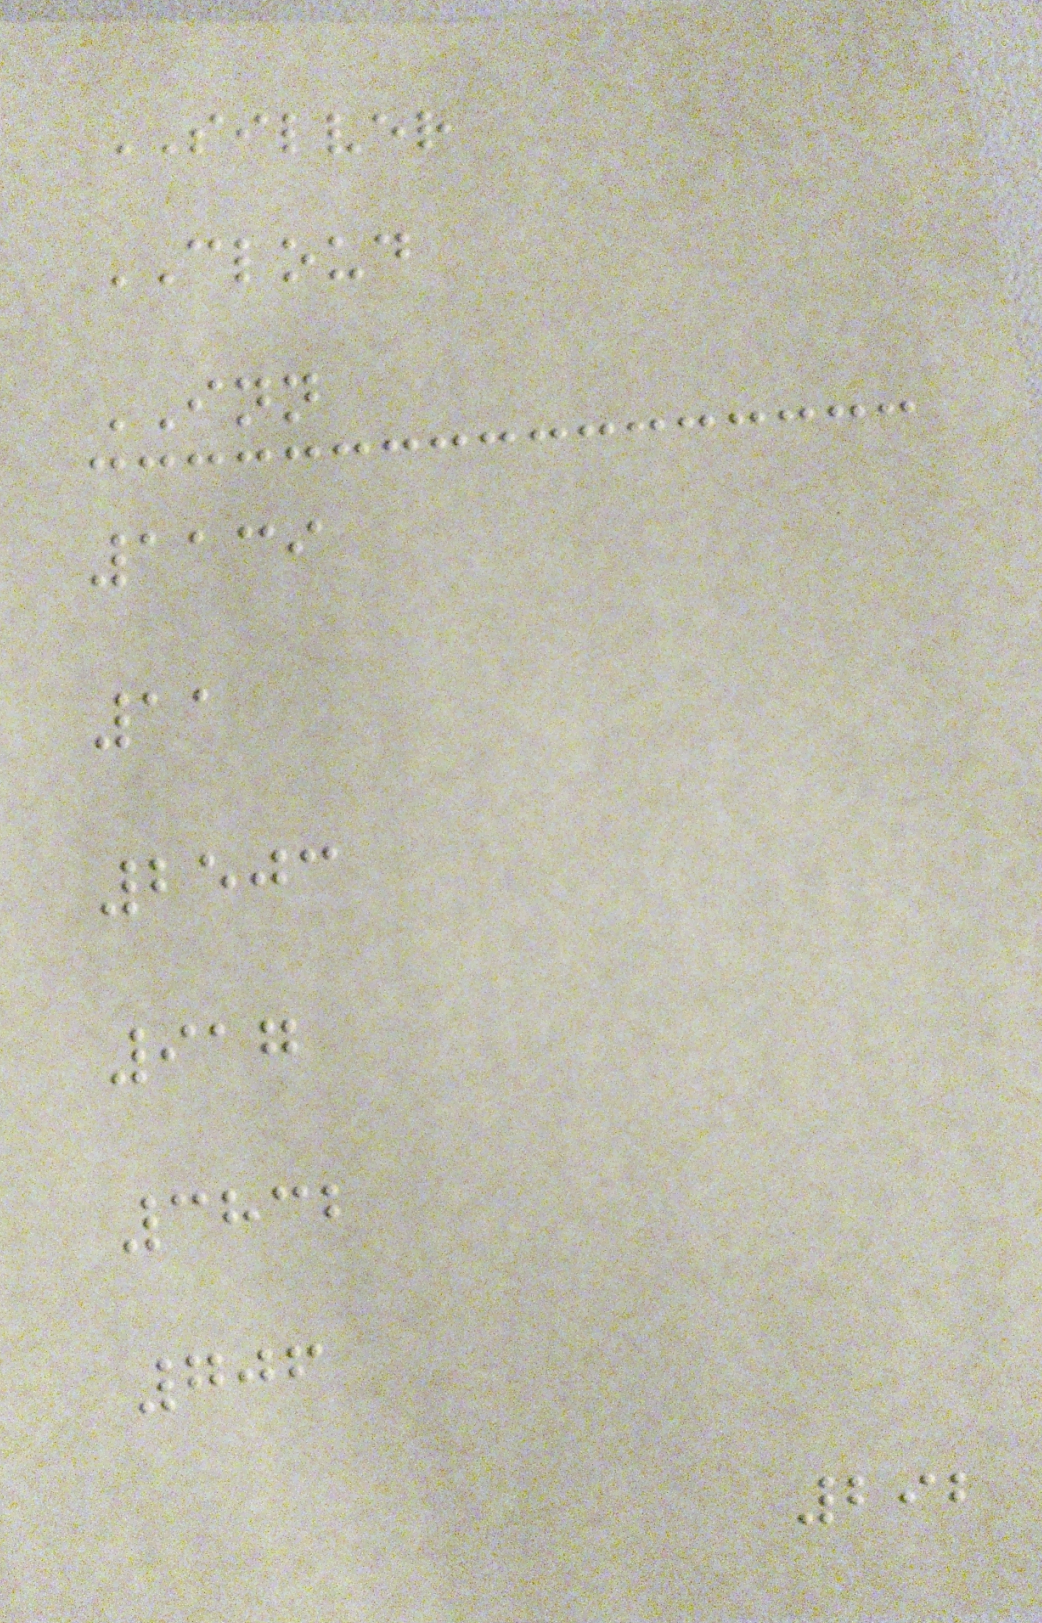SILVER
CLOUD
INN
1139
11
2503
917
3832
706
292
